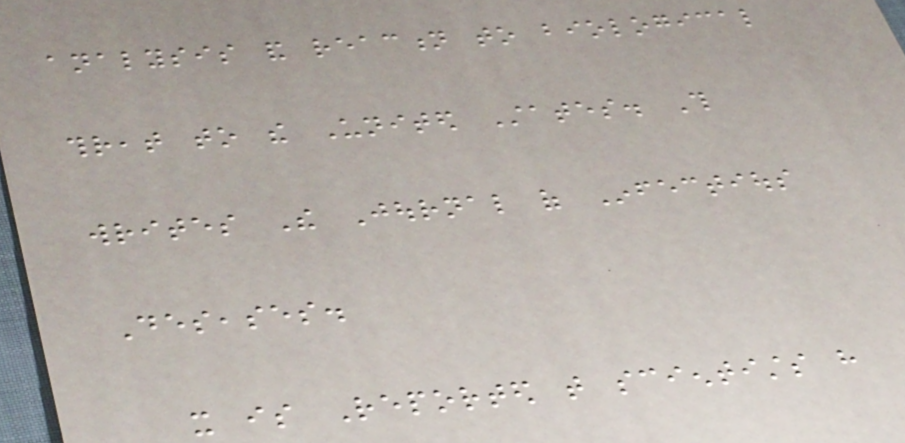analysis and reaction to biological
threat to the United States. This
writes The Journal of Infectious
Deseases.
it is Reported that scientists have
